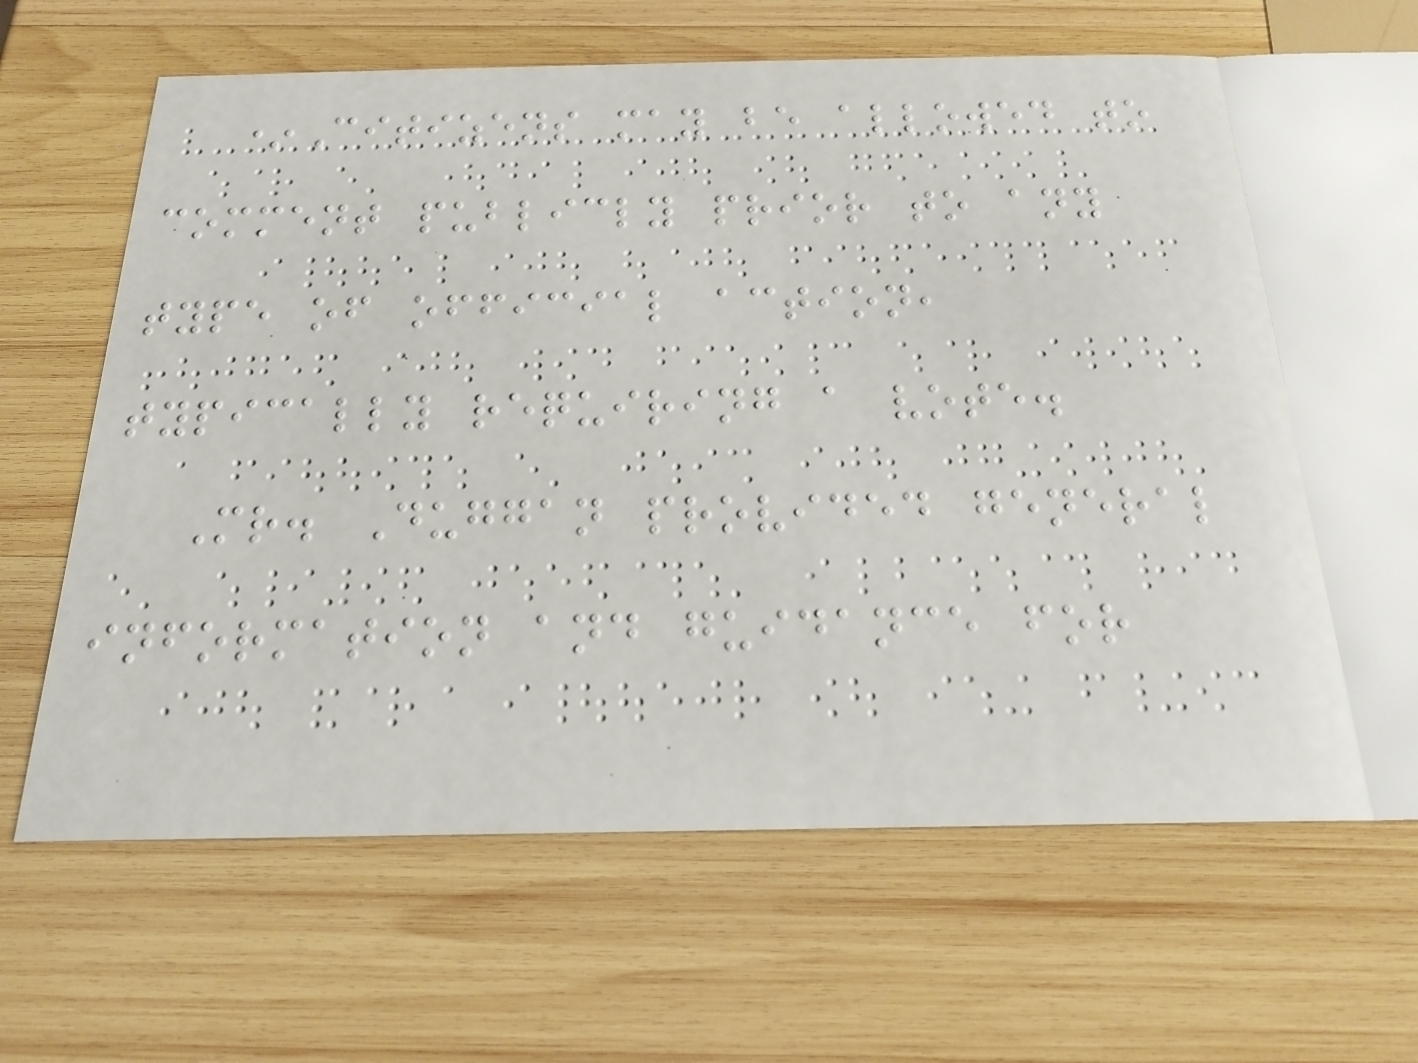*Citizens may be allowed to
comment publicly prior to any
type of official action,
typically requiring a vote.
Mr. Duggan provided general
information and guidance for
